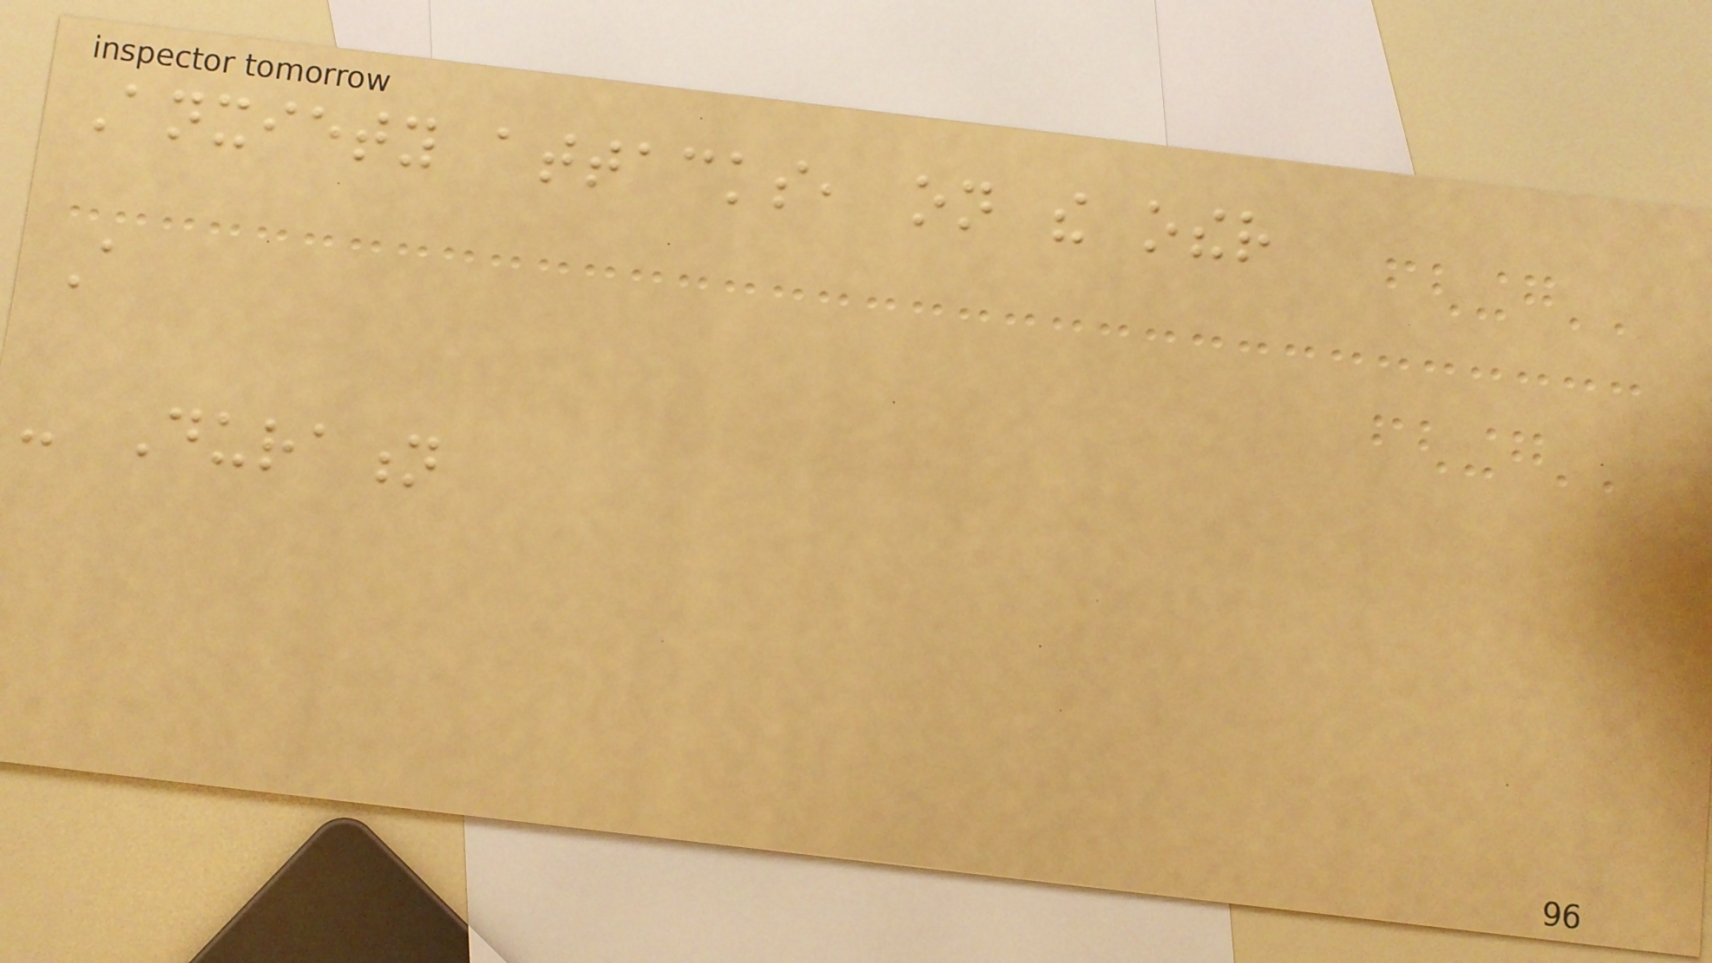Anxiety attacks, on the other
A
- Duration
